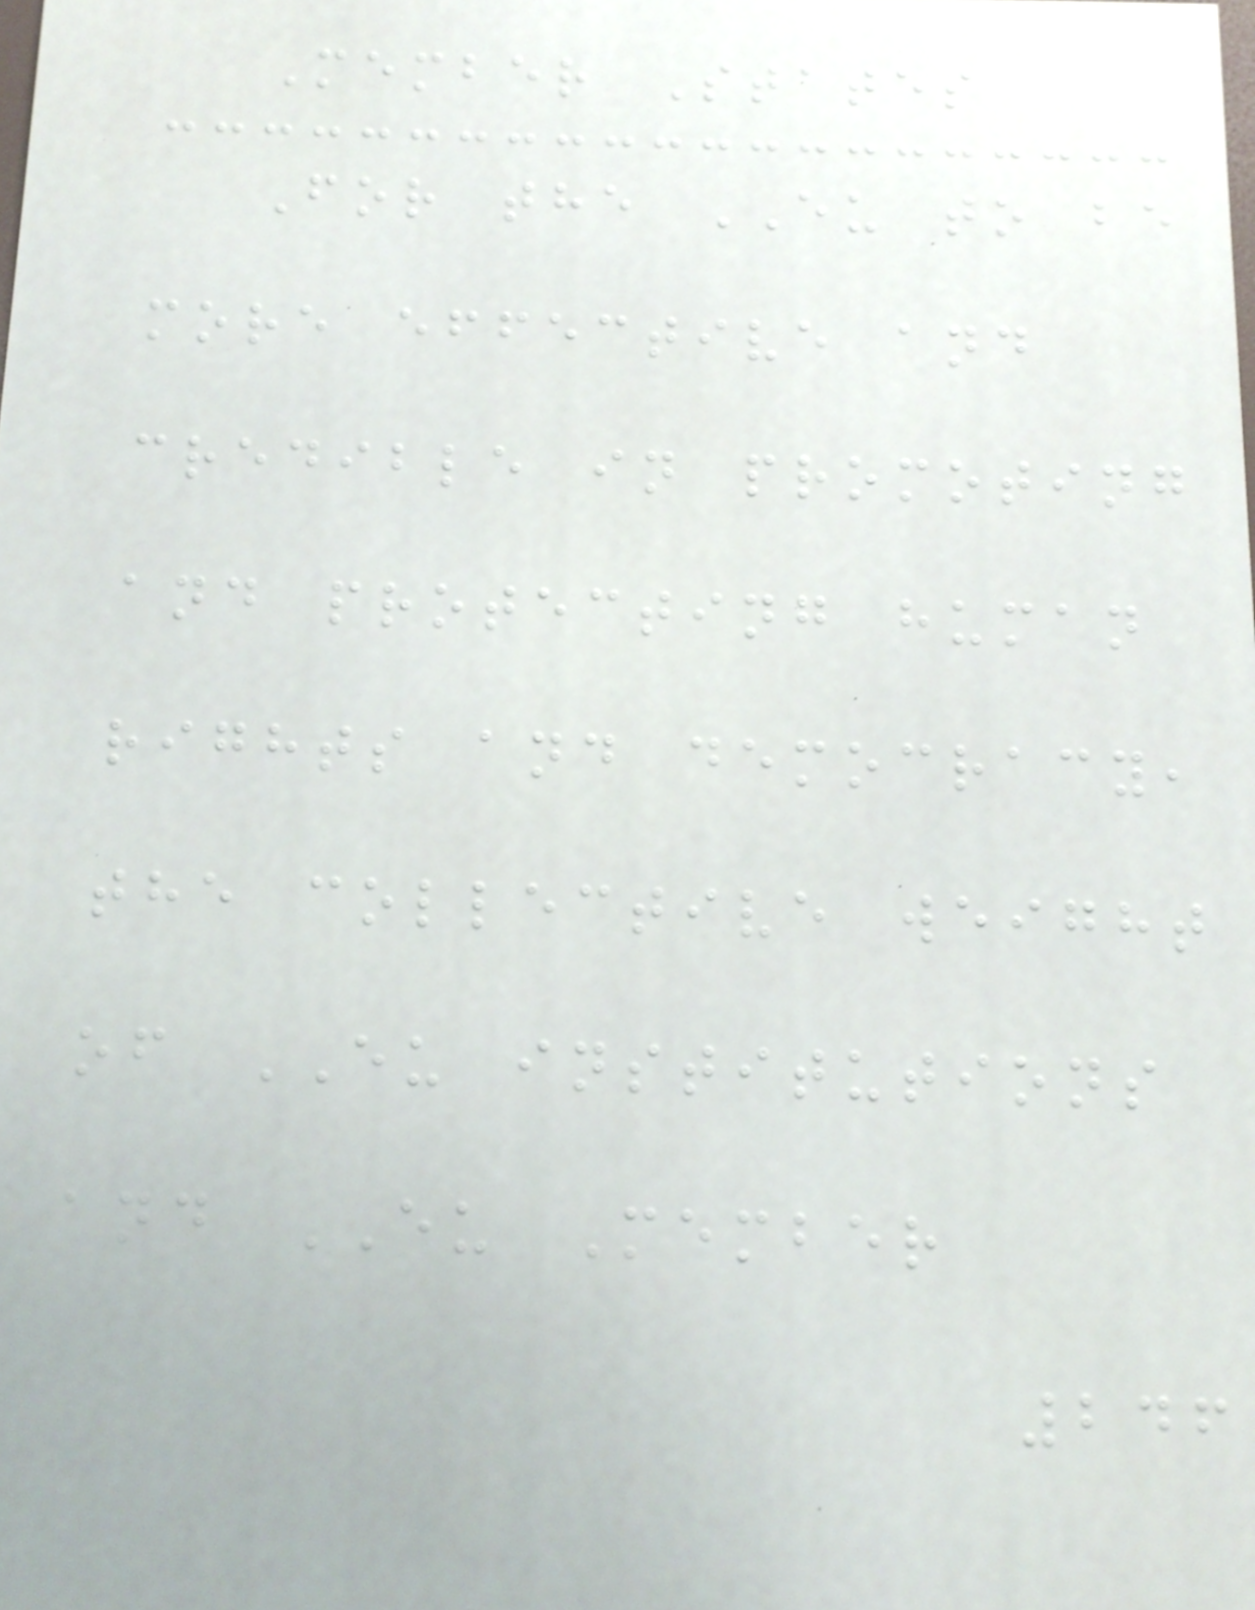Member States
For the EU to be
more effective and
credible in promoting
and protecting human
rights and democracy,
the collective weight
of EU institutions
and EU Member
246
